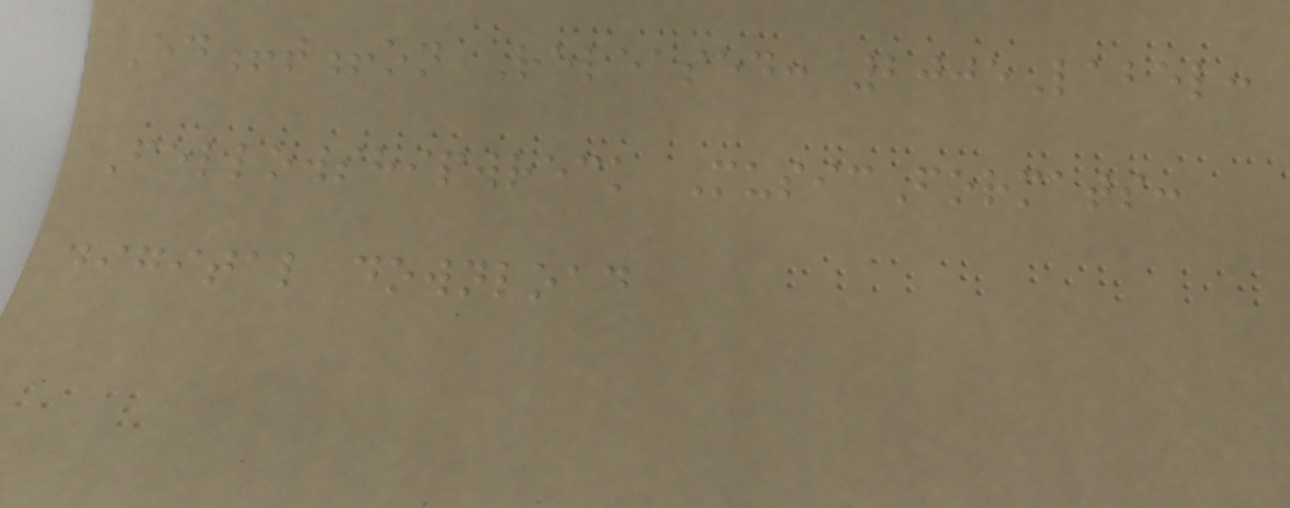Ed!t!on Released: 2005Label:
Fellowshipwreck MusicFormats:
digital download
